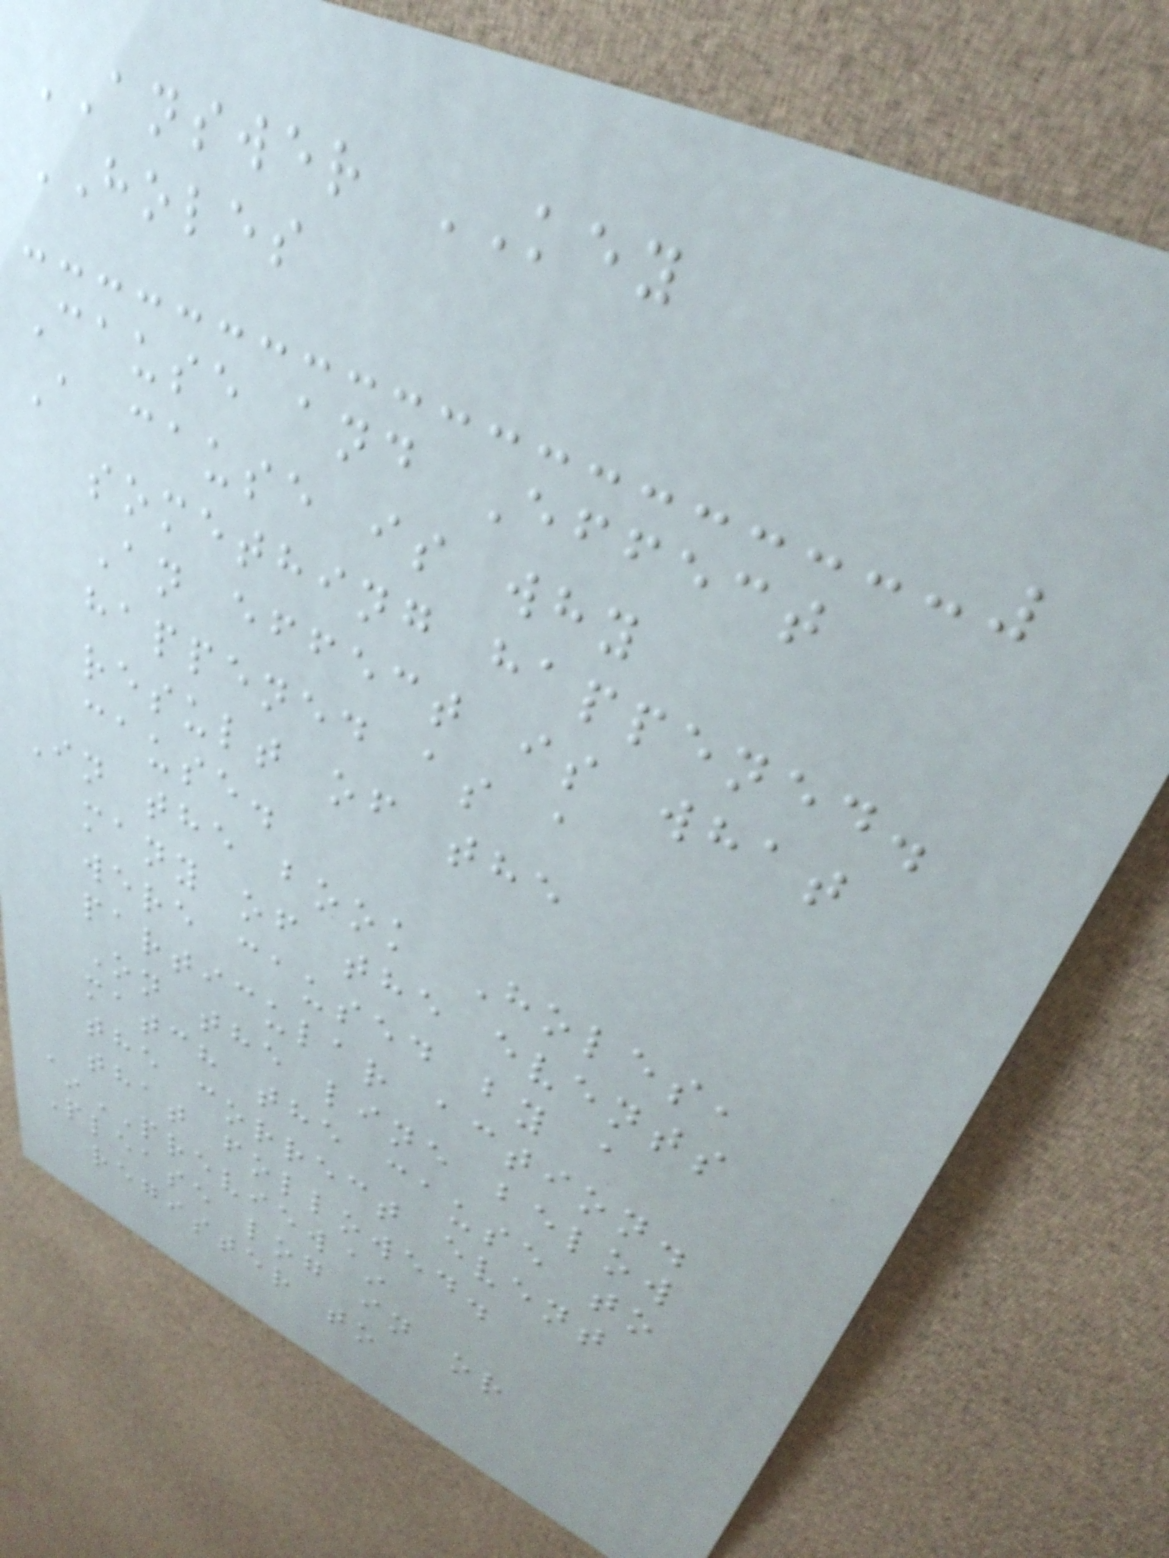ANSWER KEY
HOLES
Cause and Effect
A cause is why
something happened.
An effect is what
happened as a
result of the
cause.
In the book Holes,
many of the events
were caused by a
particular action.
On the line below
match the cause to
the correct event
that followed.
~PREVIEW~
Please log in or
register to
